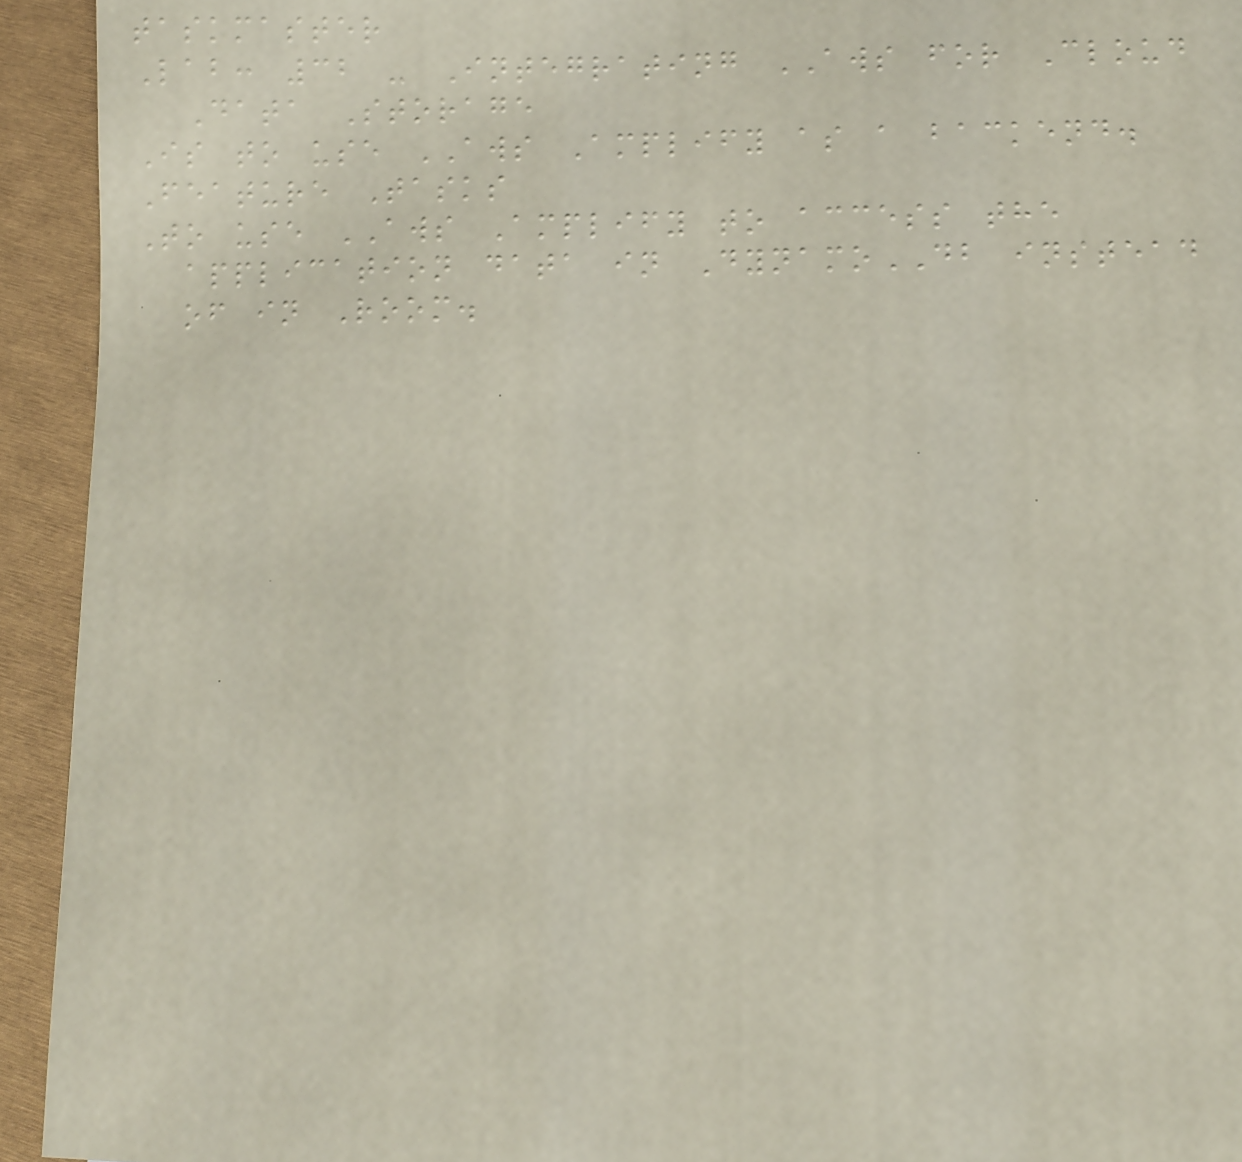taskmaster
Lab: 32 - Integrating AWS for Cloud
Data Storage
Is to use AWS Amplify as a backend.
Feature Tasks
To use AWS Amplify to access the
application data in DynamoDB instead
of in Room.
